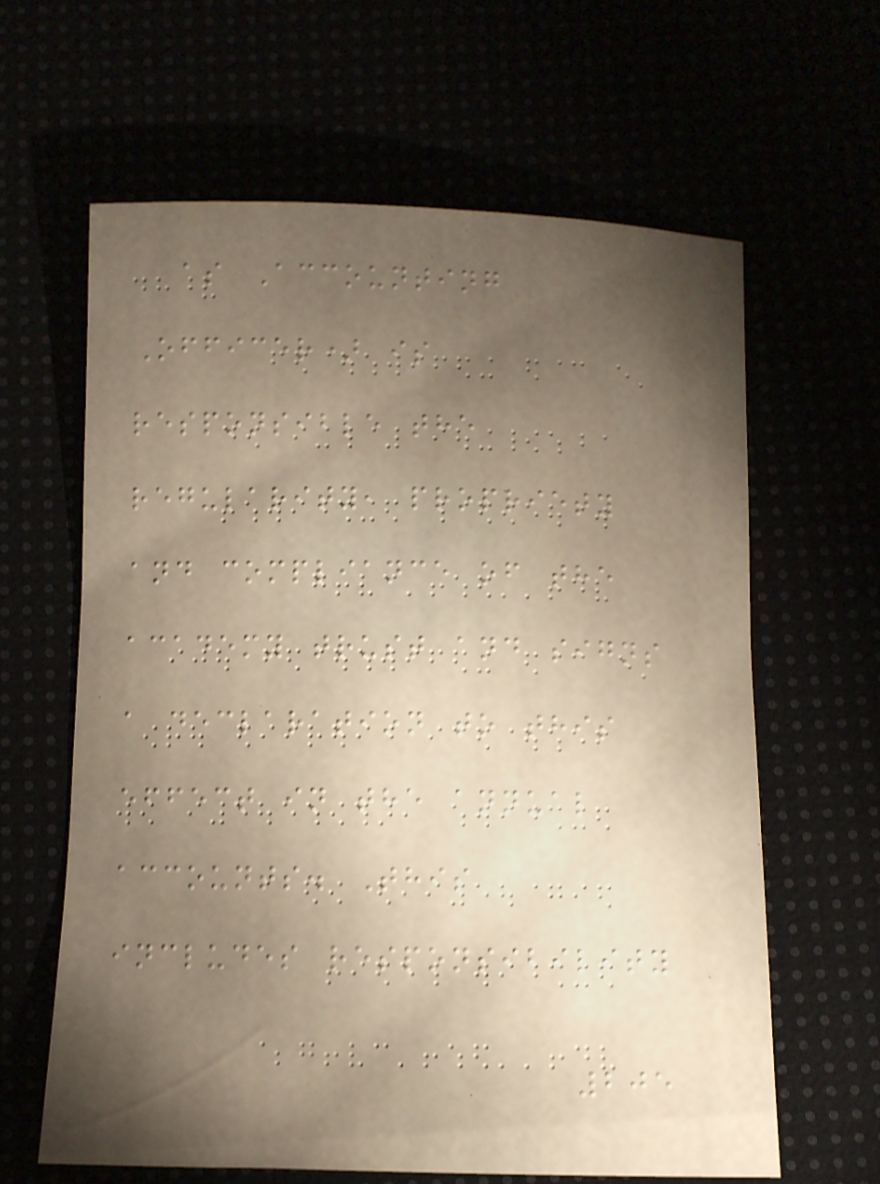as Accounting
Officer) is
responsible the
regularity, propriety
and compliance of the
academy trust and signs
a declaration to this
effect in the annual
accounts. This
includes responsibility
205
